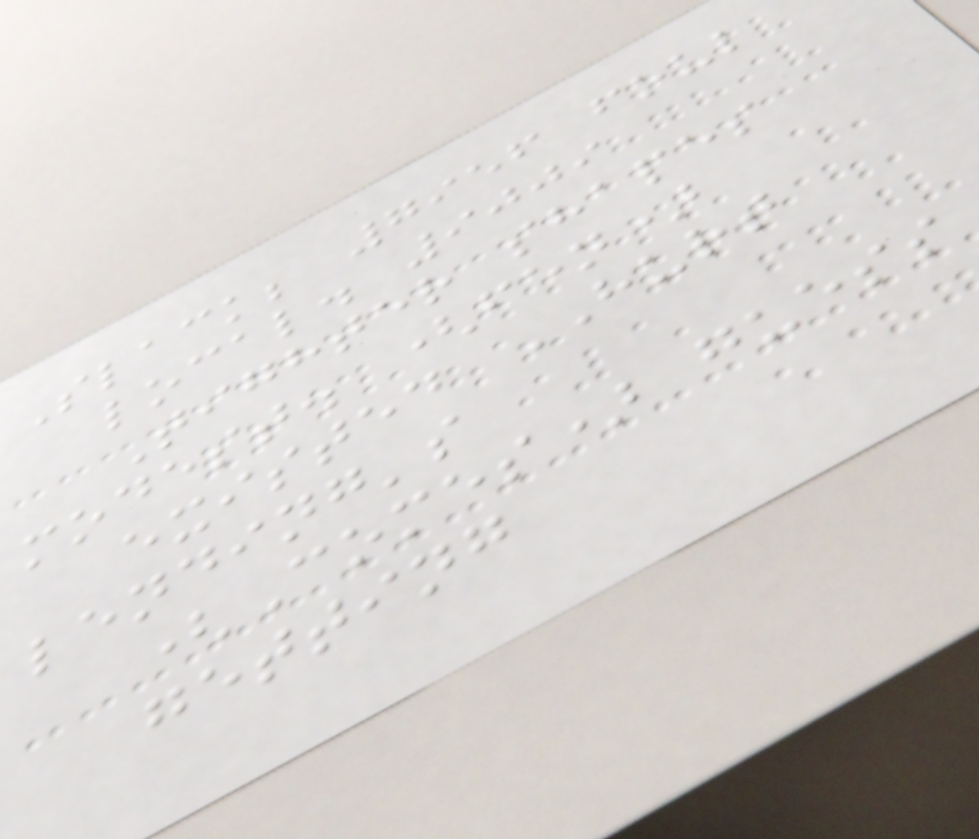Slack; 7956 foul
local. 9009
Tighter shapes
modest. (fen)
existed HURT
lending's
(Comes) guess
getting
